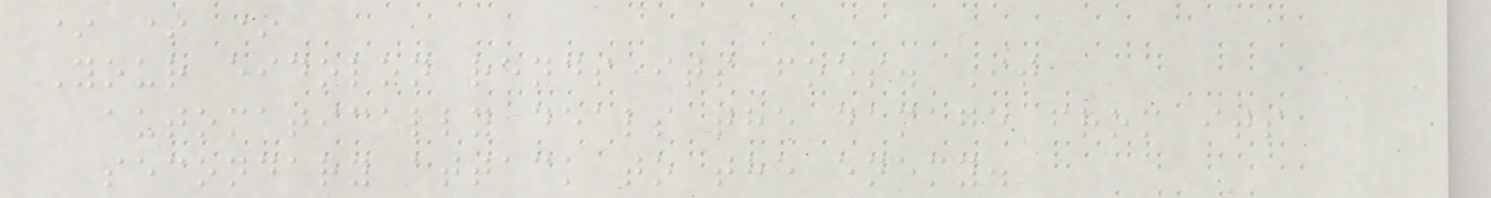* * *
Your eidolon rends its foes. It
automatically deals the damage from its
secondary attack to the enemy.
